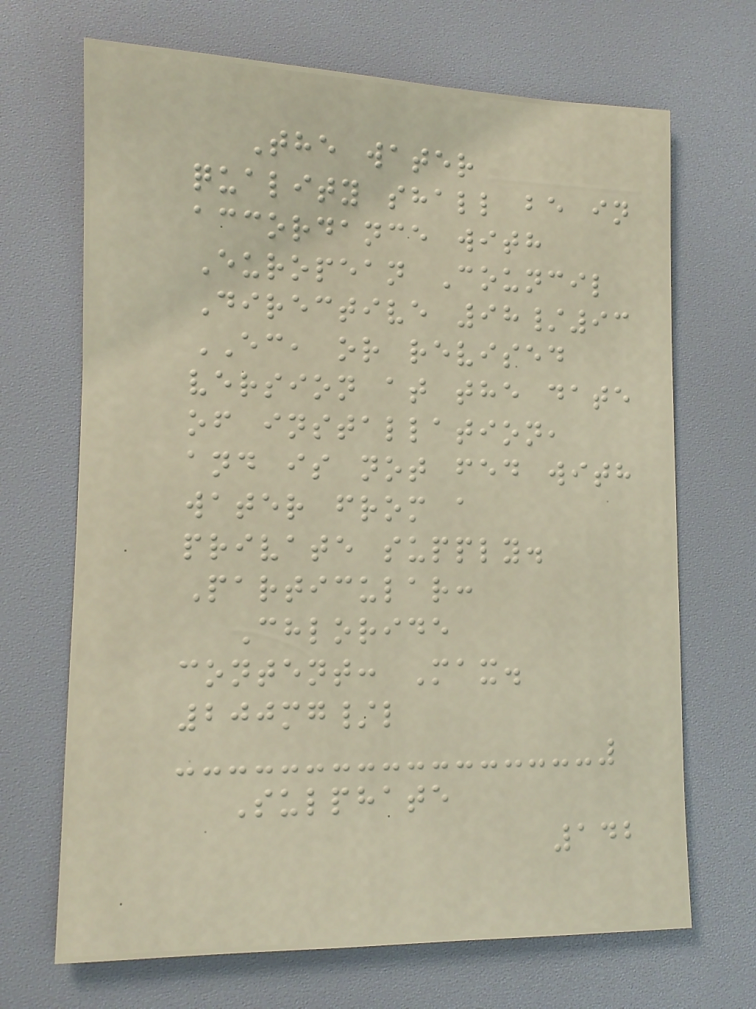The water
quality shall be in
accordance with
European Council
Directive 98/93
EC, or revised
version at the date
of installation,
and is not fed with
water from a
private supply.
Particular:
Chloride
content: Max.
200mg/l
Sulphate
142
